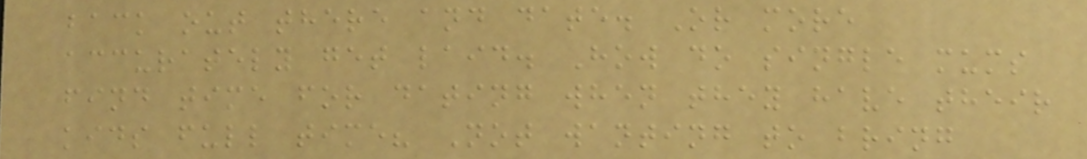back out there and date. Or more
accurately get laid. How do single mums
find time for dating when they have their
kids full time? Not wanting to bring
